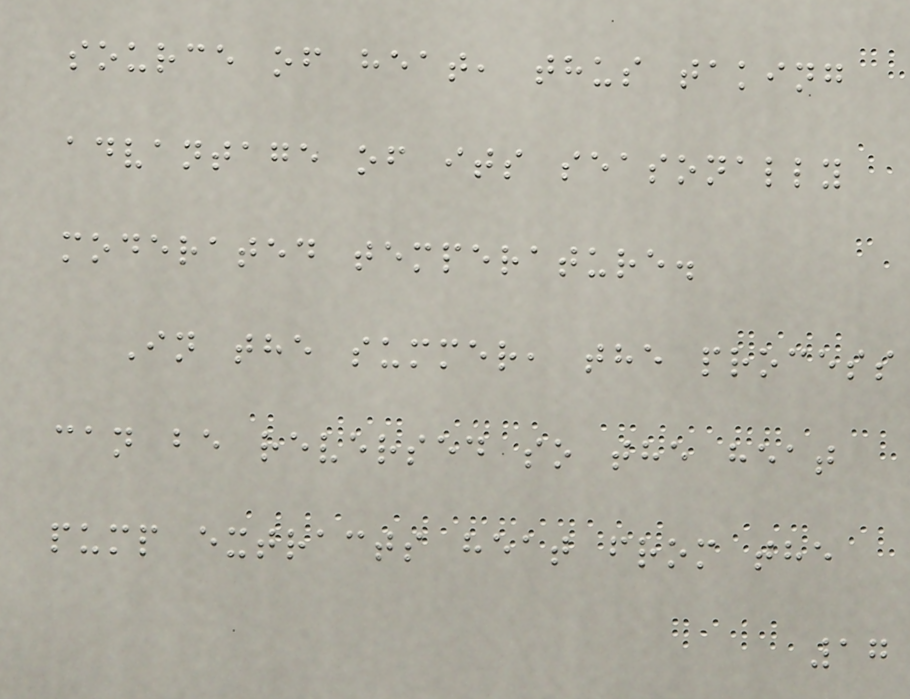source of heat, thus taking
advantage of its seasonally
moderated temperature.
In the summer, the process
can be reversed so the heat
pump extracts heat from the
17
